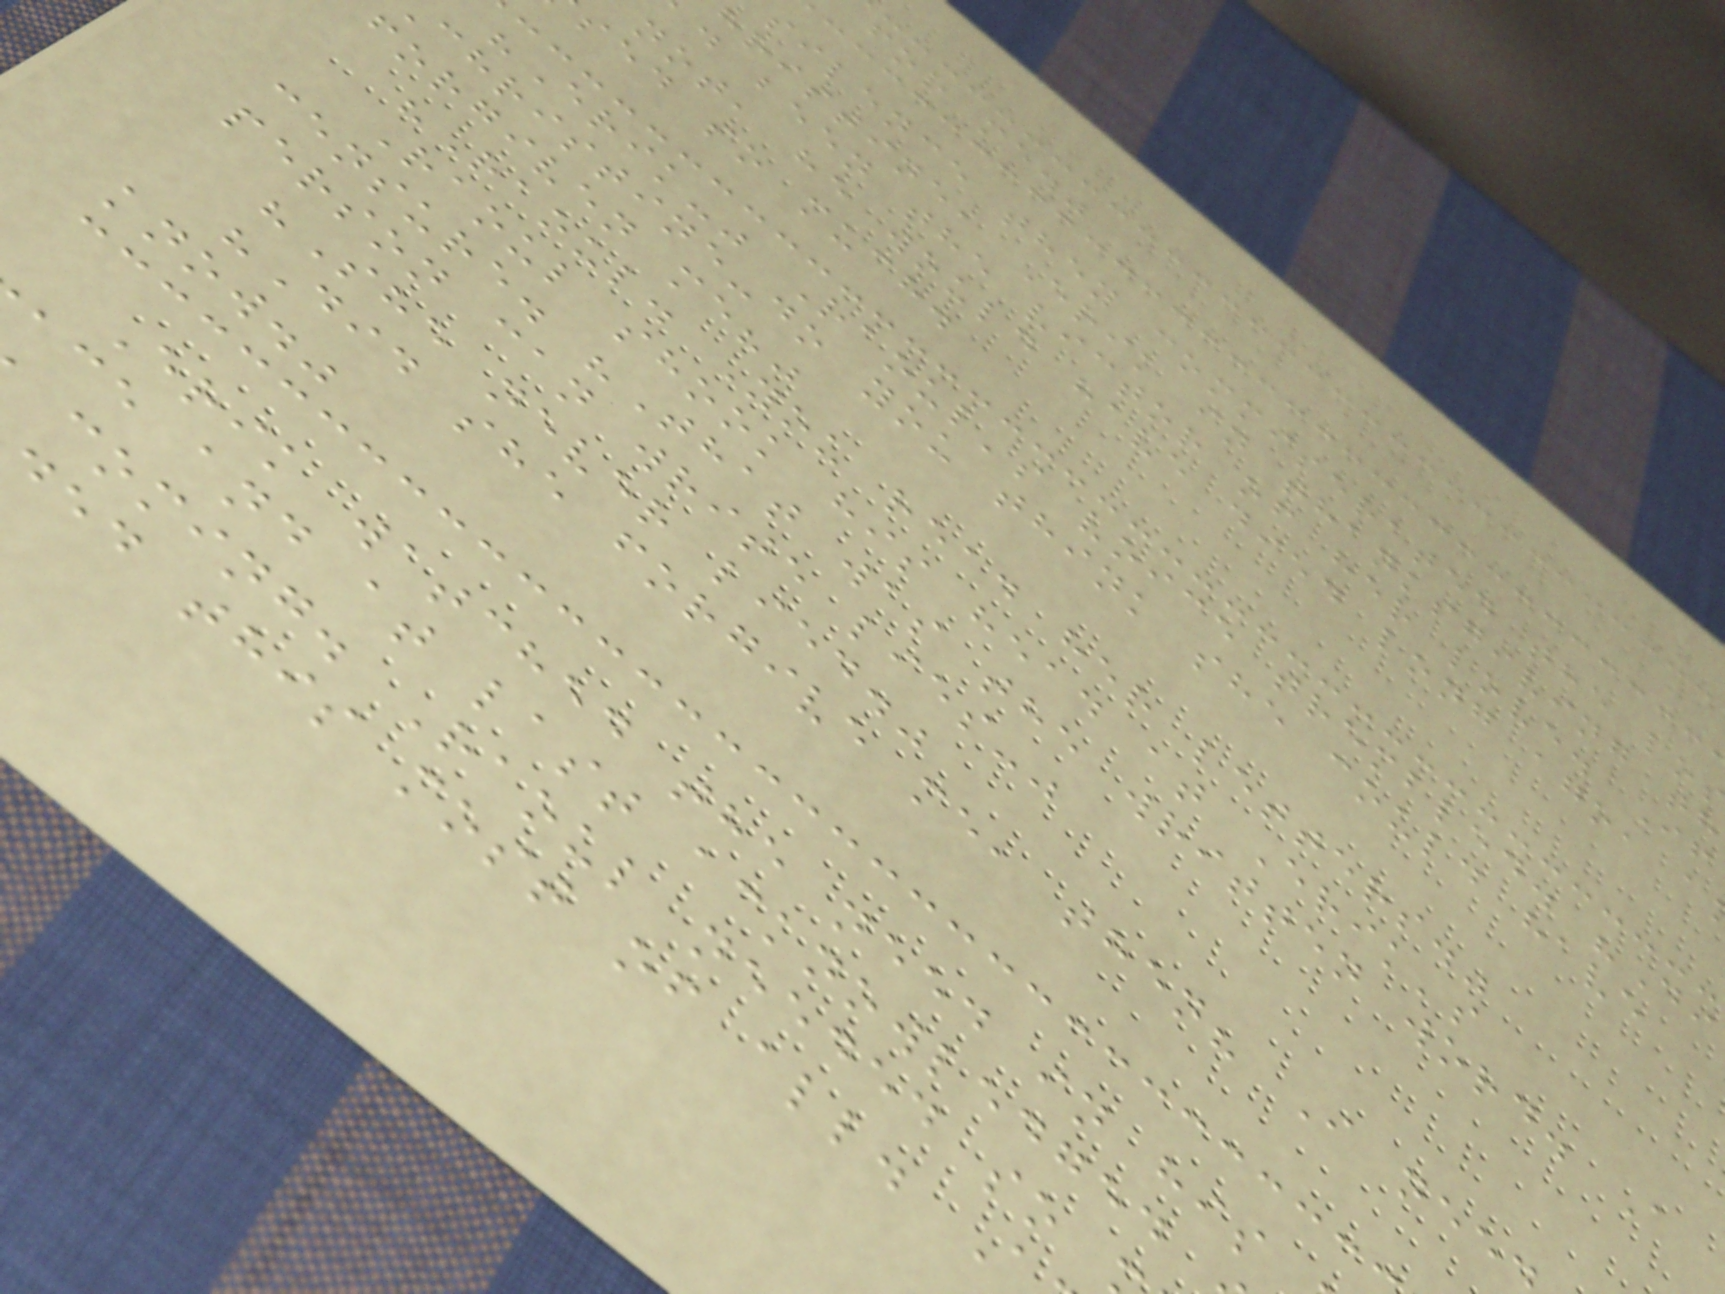for me."
silence they commiserated the lo
hristine, Erik in thanksgiving th
d been the victor of her love. If
not, he would have died long ago, a
sed so much.
"Erik-" Raoul's voice trembled. "Di
christine-do you think she could have
forgiven me?"
"Raoul. You read her letters."
Raoul shook his head at Erik's
censure. "That was the written word. A
person can write lies-"
"She never lied."
"Did she forgive me, then? I nee
know."
Erik watched the need in his
ace and at last acknowledged
coming. Raoul needed so
ed this most of all.
